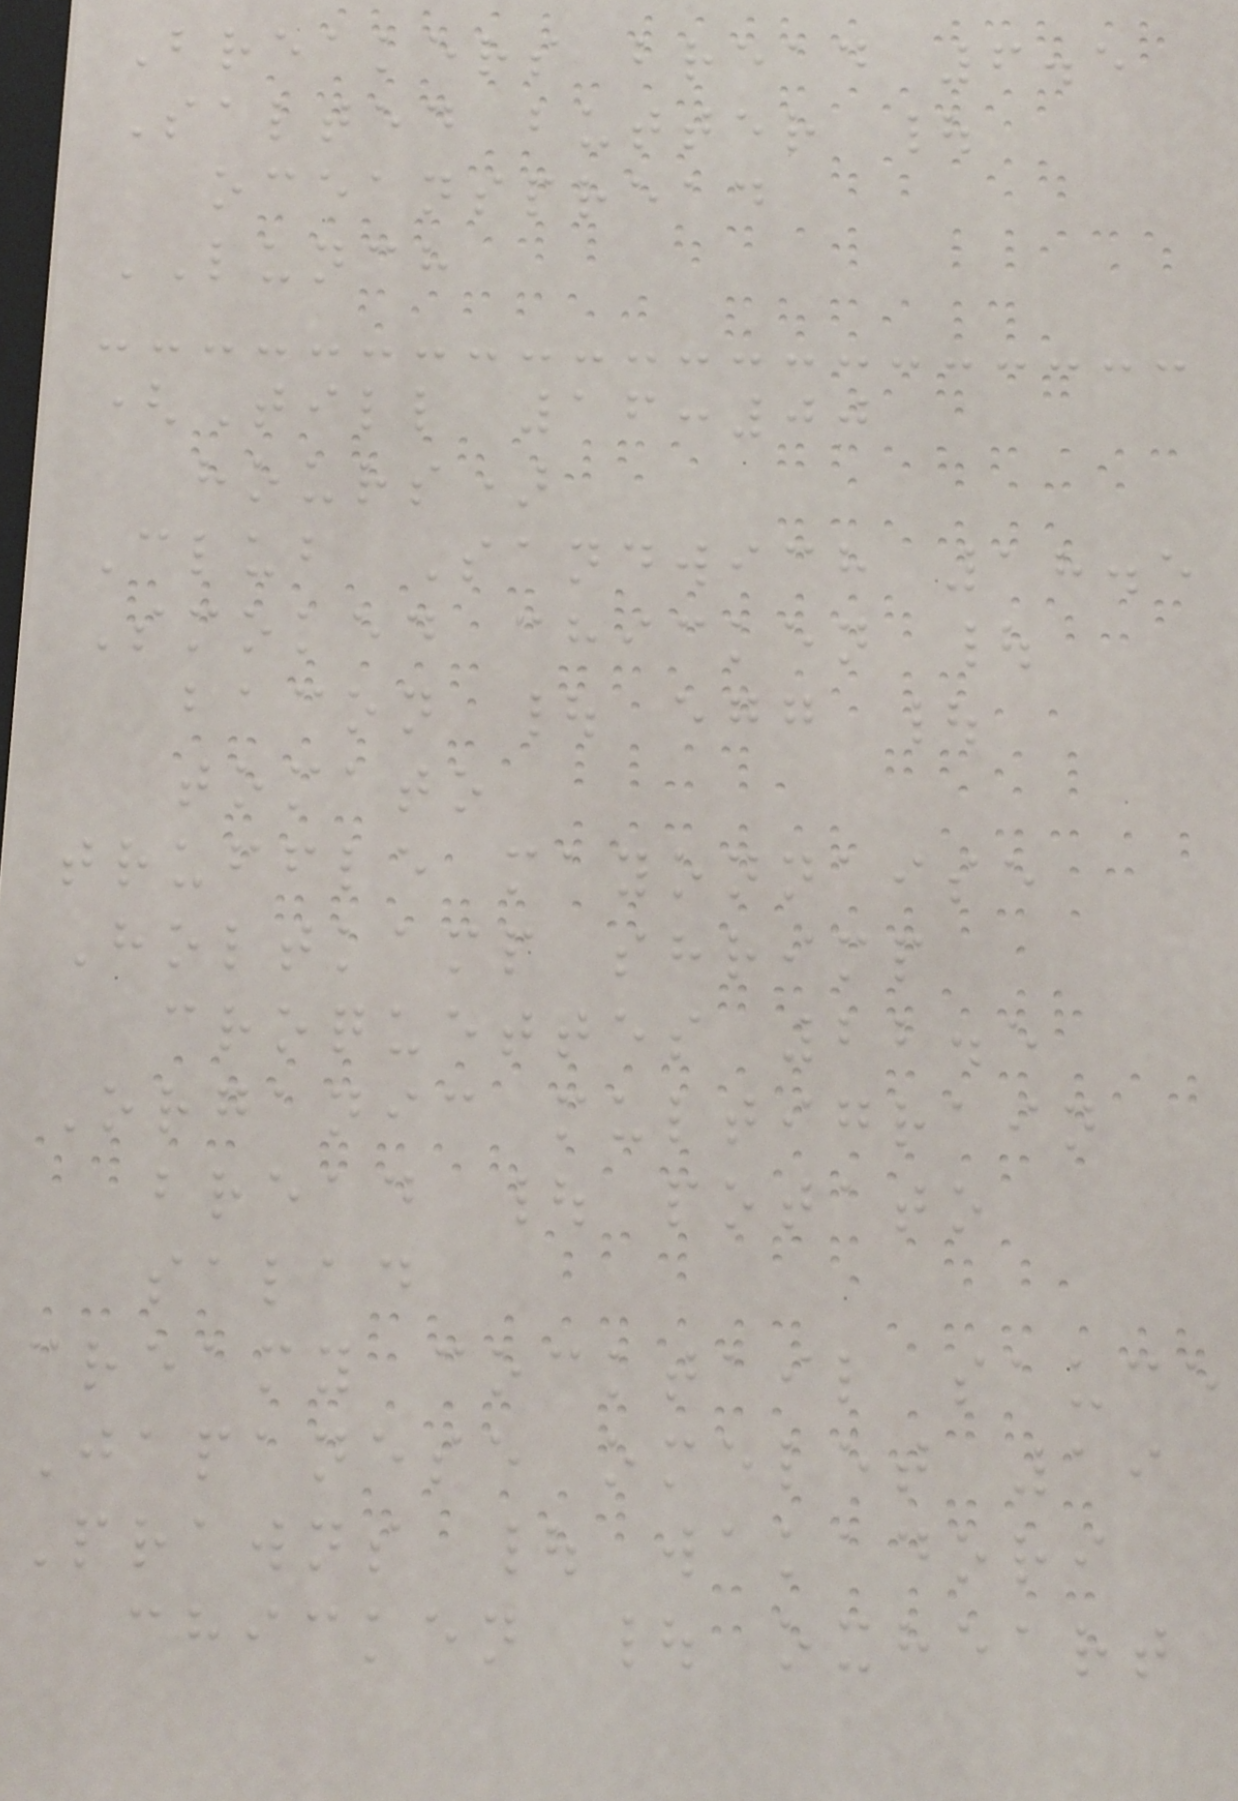Breakers bread 6.5
Salted butter |
oceanspread
LUNCH
(Till 16:00
hours)
Club Sandwich 18.5
Smoked chicken |
bacon | egg |
tomato
truffle mayonnaise
Holtkamp shrimp
croquettes 22.5
Organic multigrain
bread | potato
salad
creamy cocktail sauce
Japanese omelet 19
Prawns | wakadori
chicken | oxheart
